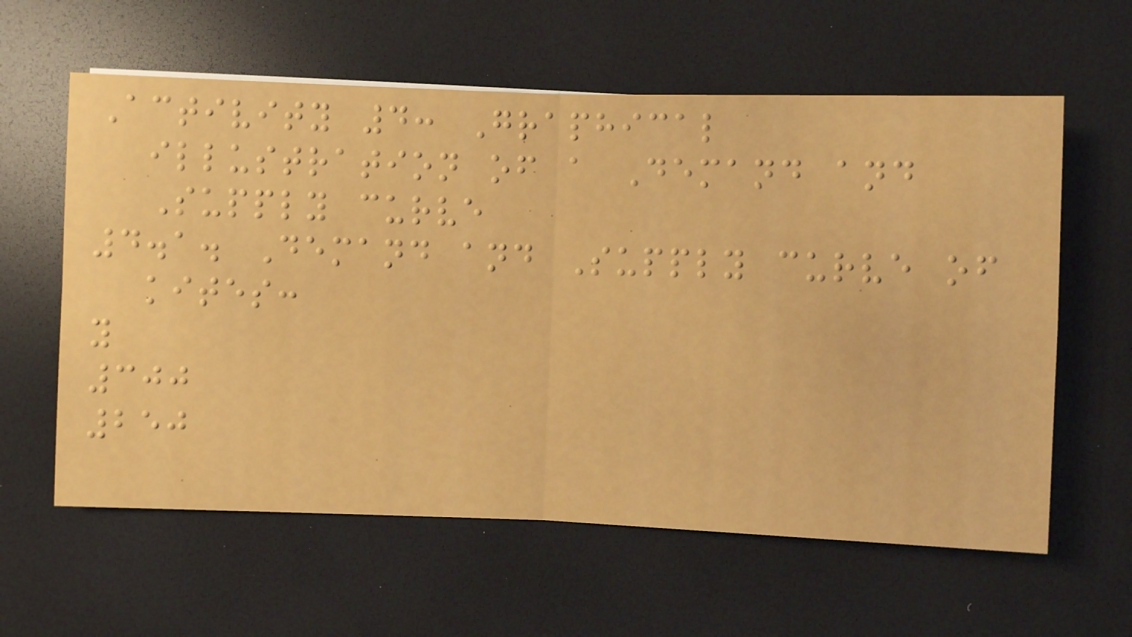Activity 4: Graphical
illustration of a Demand and
Supply curve
4.1. Demand and Supply curve of
kites:
y
300
250
